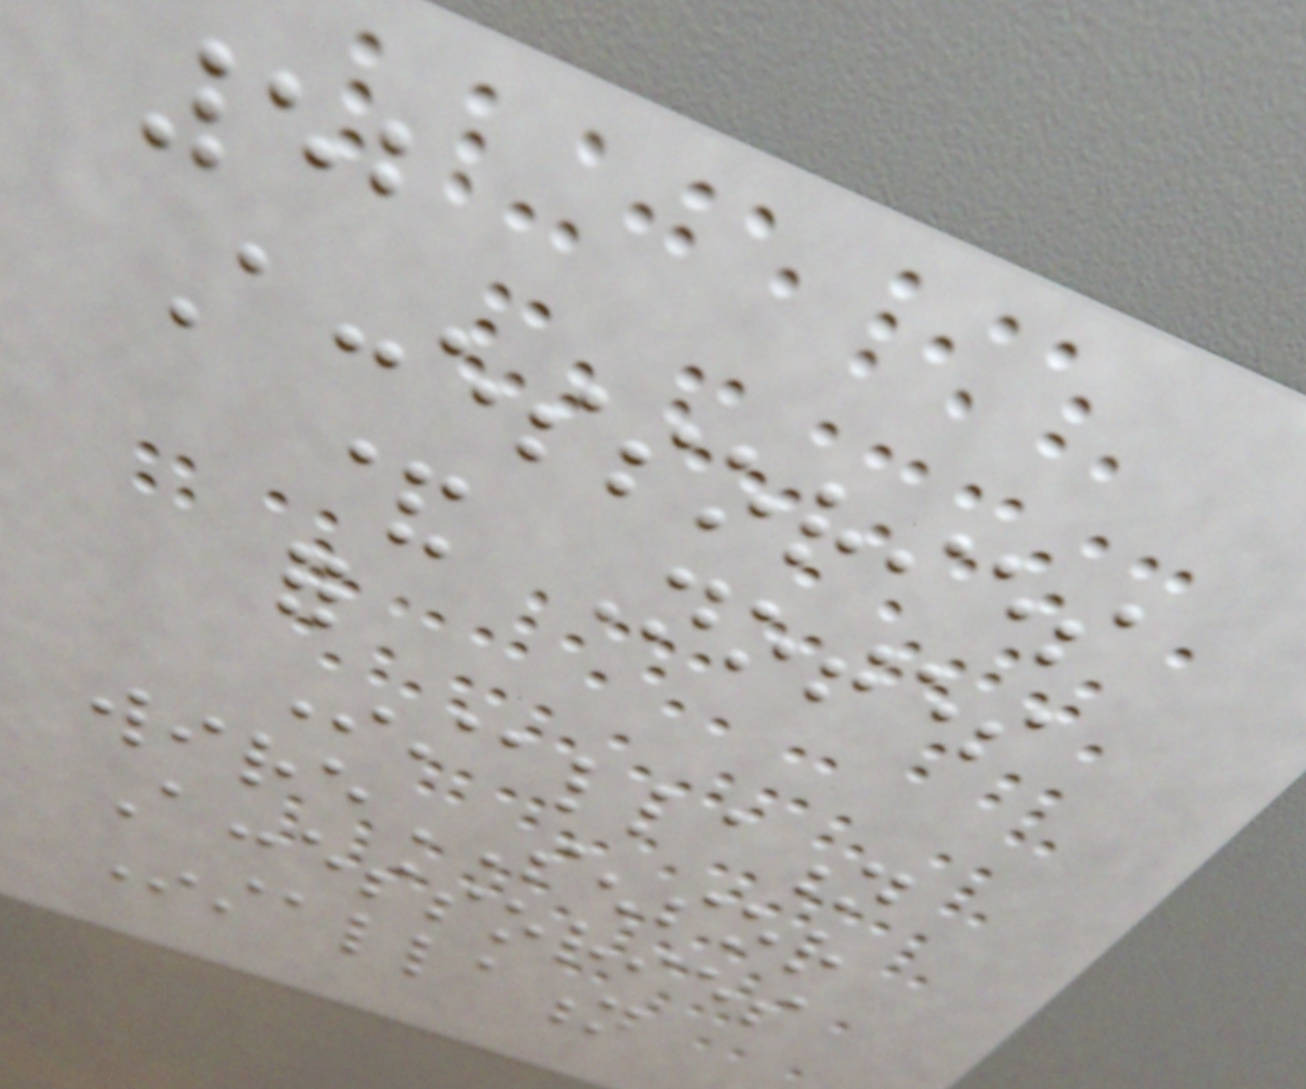52
Accessories
& Notes
for
Installation
wireSENSOR
Accessories
Installation
